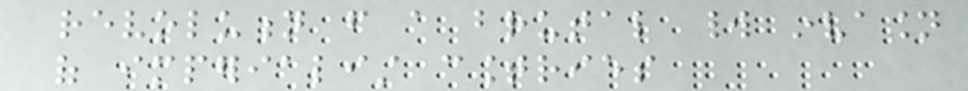revolution from a brutal world invasion
of imperialist countries
